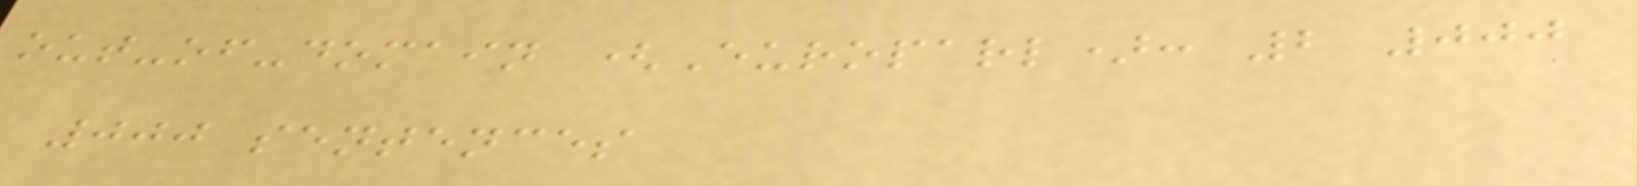out-of-domain (Europarl): 2 000
000 sentences
